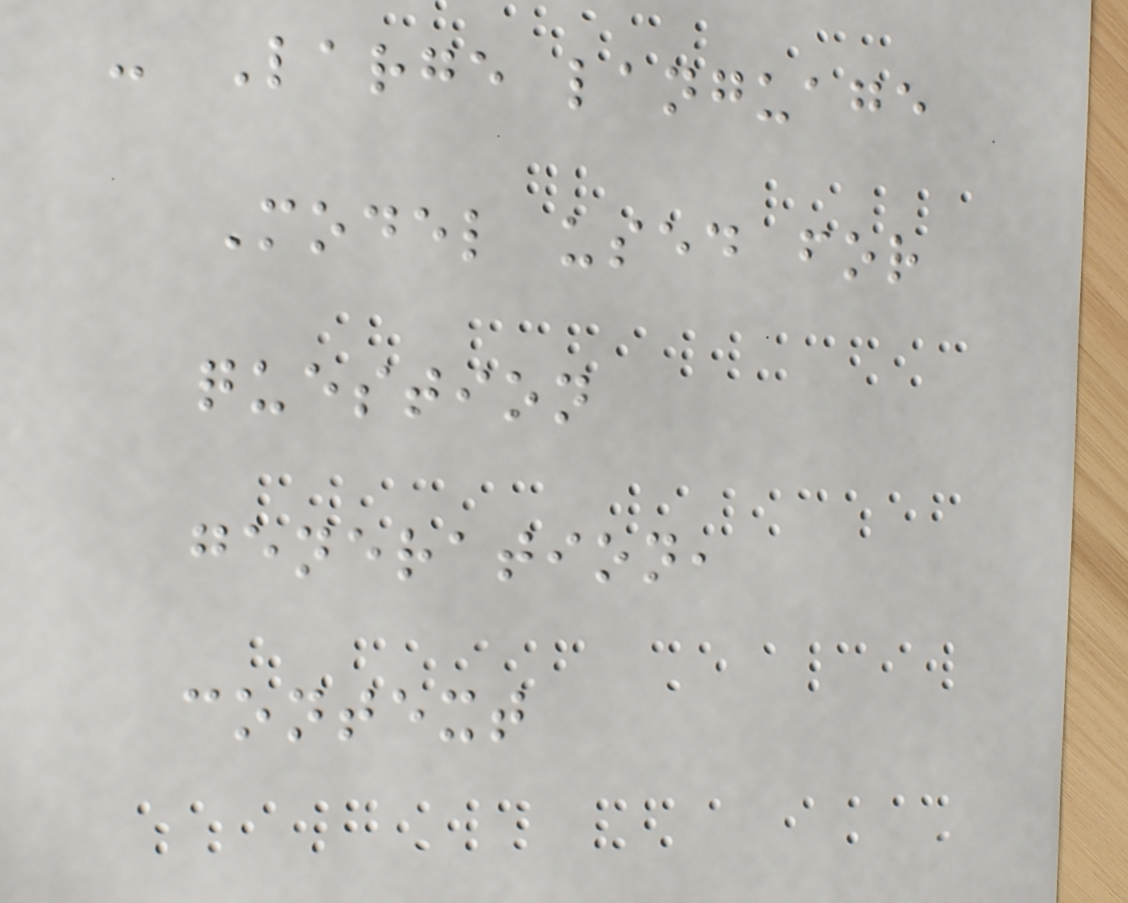- Large language
Model used for
question
generation,
context
